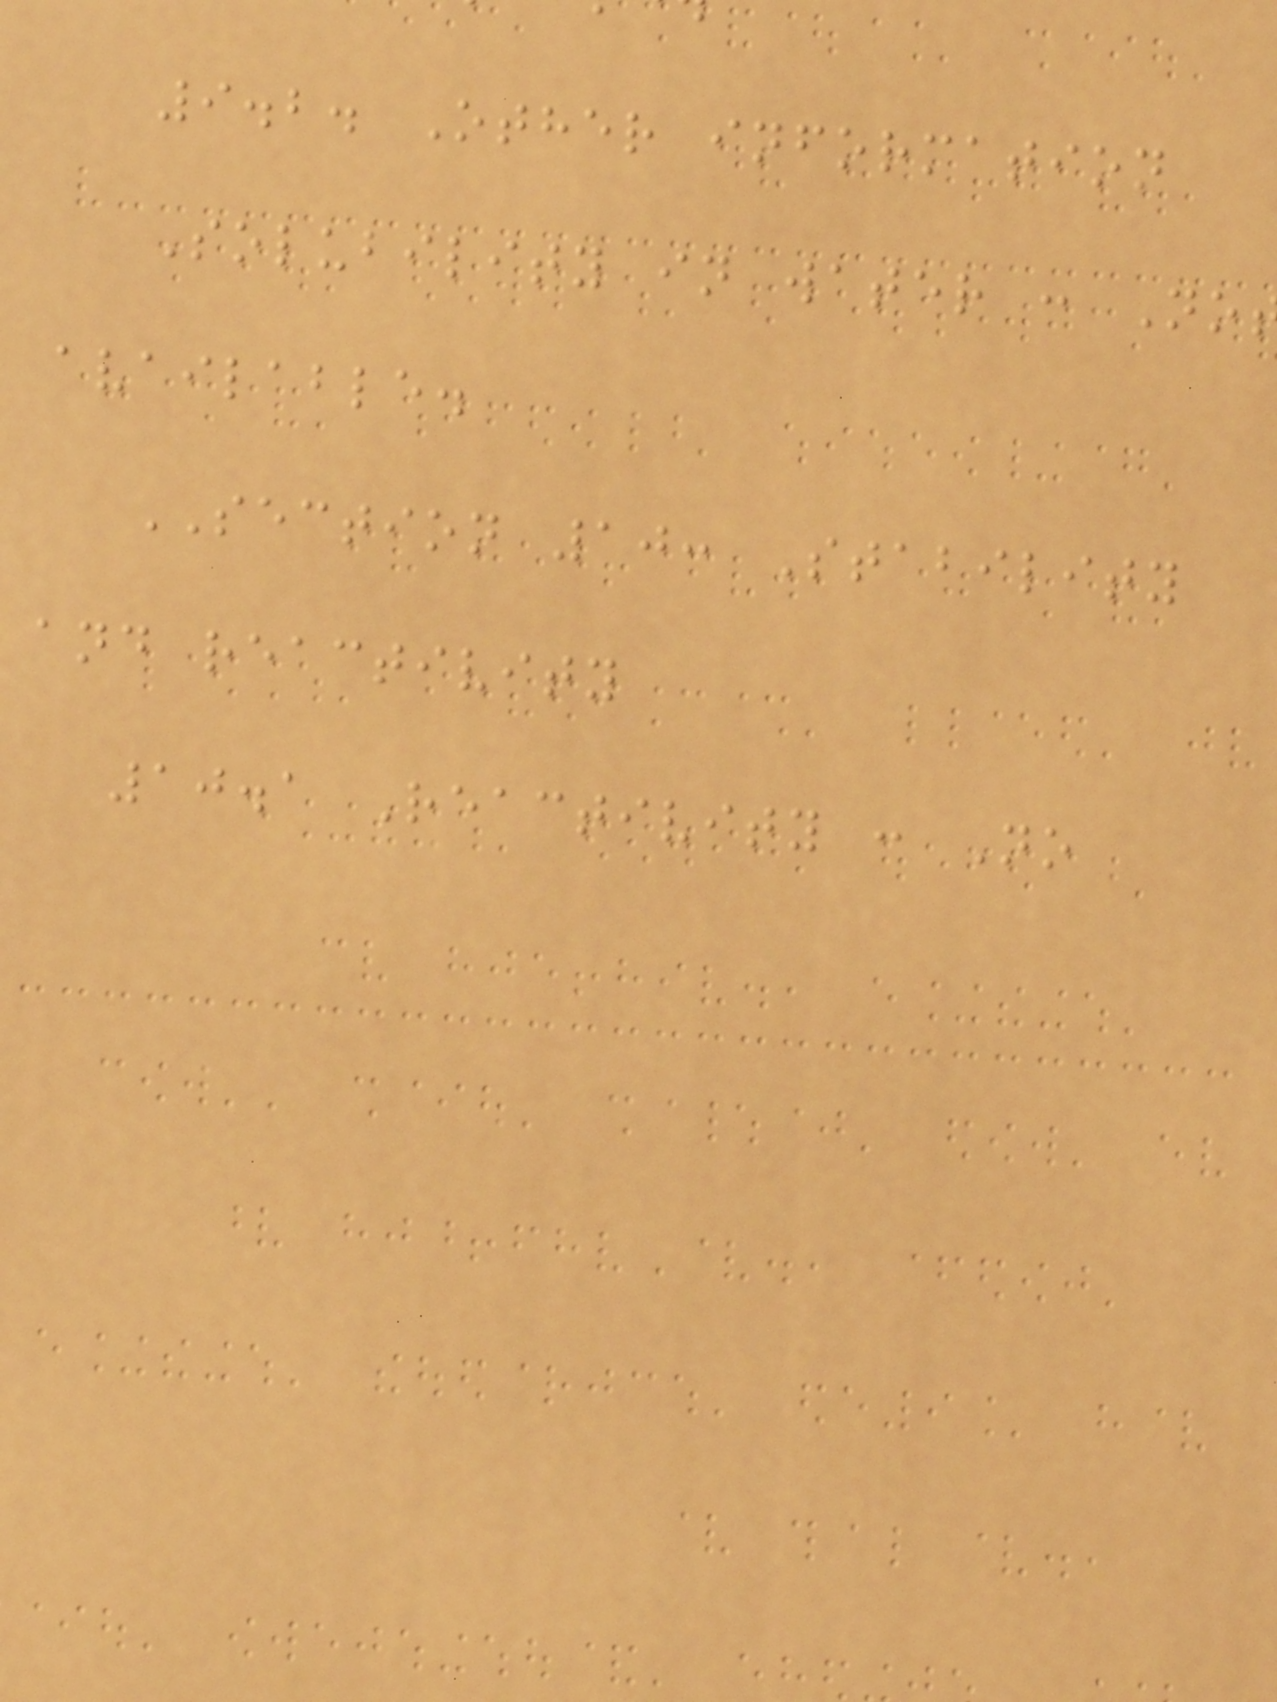9.2. Other information
Solubility in water : No
available.
SECTION 10: Stability
and reactivity
10.1 Reactivity : No
